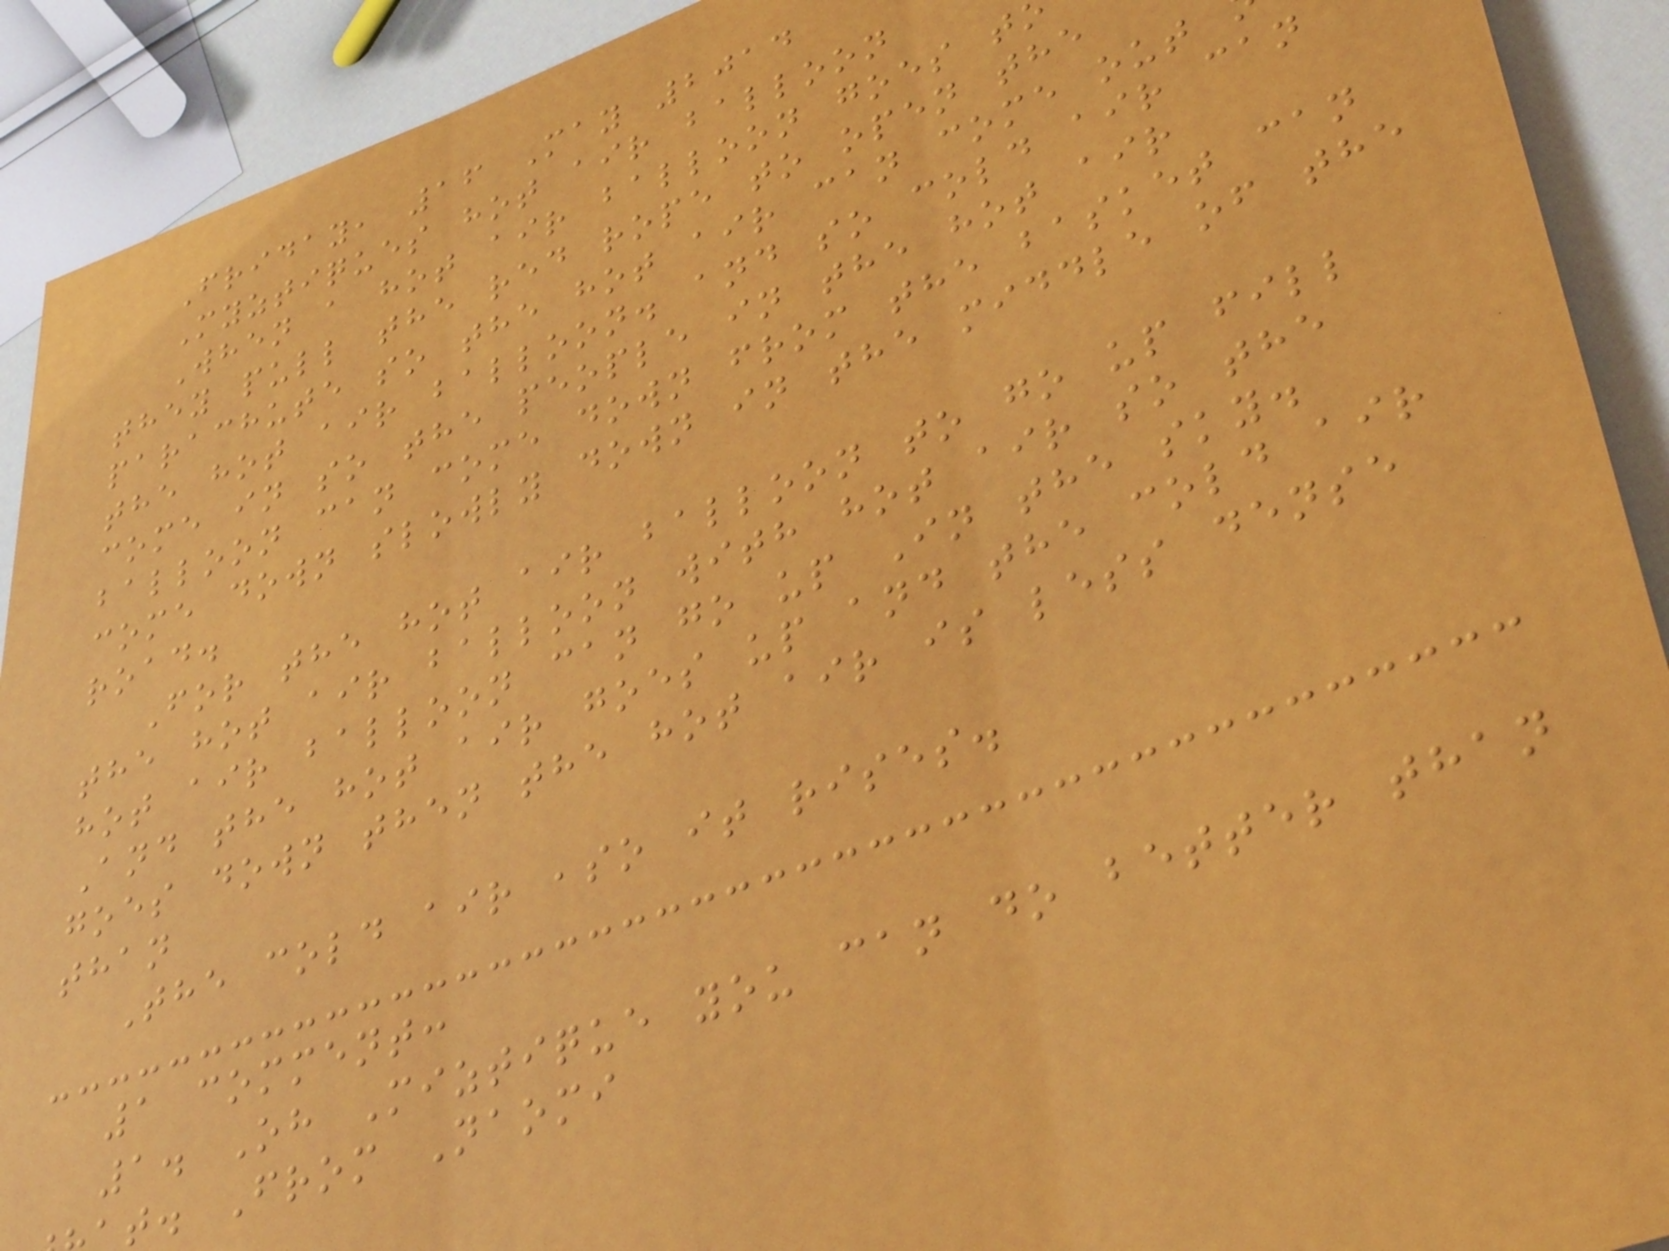Friday, 16 May 2014
Myztiques hot air balloon
When a hot air balloon goes t
they pull the red rope to open the
parachute so the hot air can come out
the hot air balloon. and so cold air can
come in so the people in the hot air
balloon can come down from the basket can
come down slowly down in the middle of the
road.
For the hot air balloon to go up fill
the hot air balloon with hot air so the
hot air balloon can go up In the sky.
And the hot air goes up and the cold air
goes down then the hot air is less dense
than
The cold air ,so it rises.
1 comment:
1. Oh Miztique you can do better than
t. From Naomi
